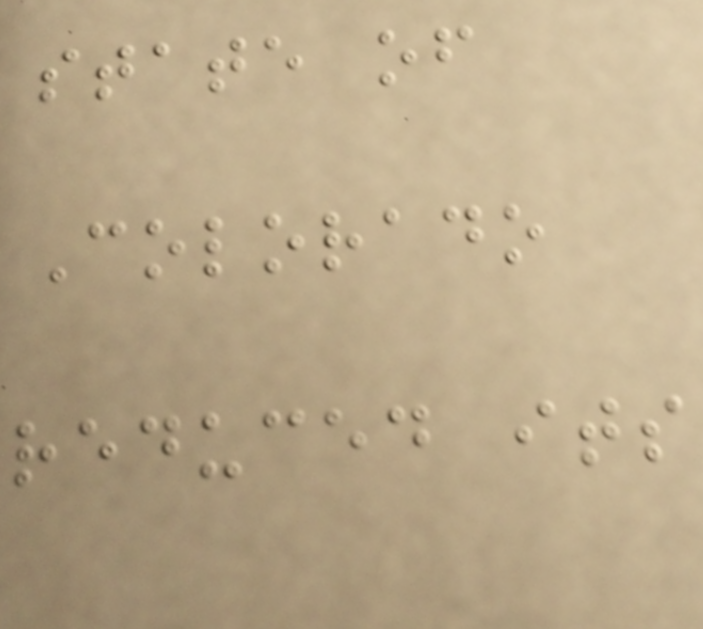state of
Colorado
reduced its
